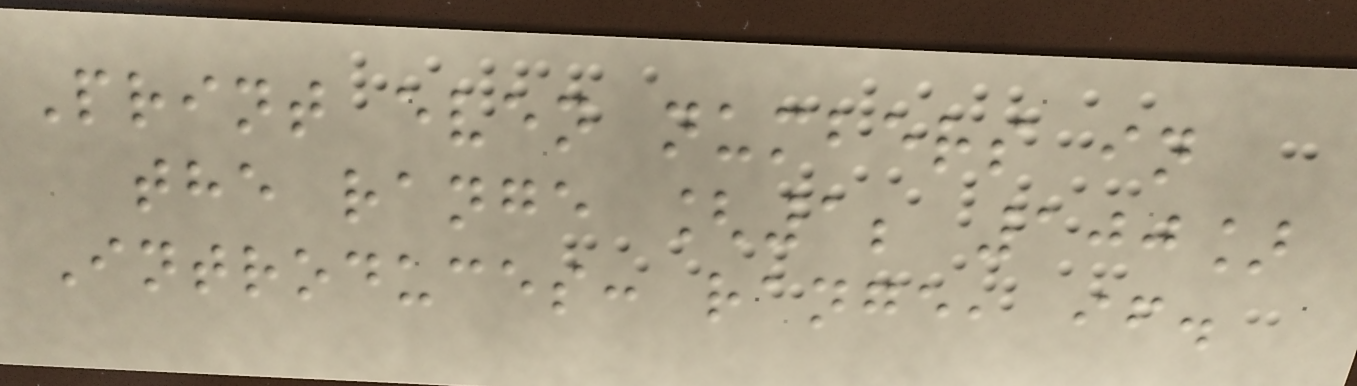Print even numbers in
the range [1; 100]
Introduces: range, if.
